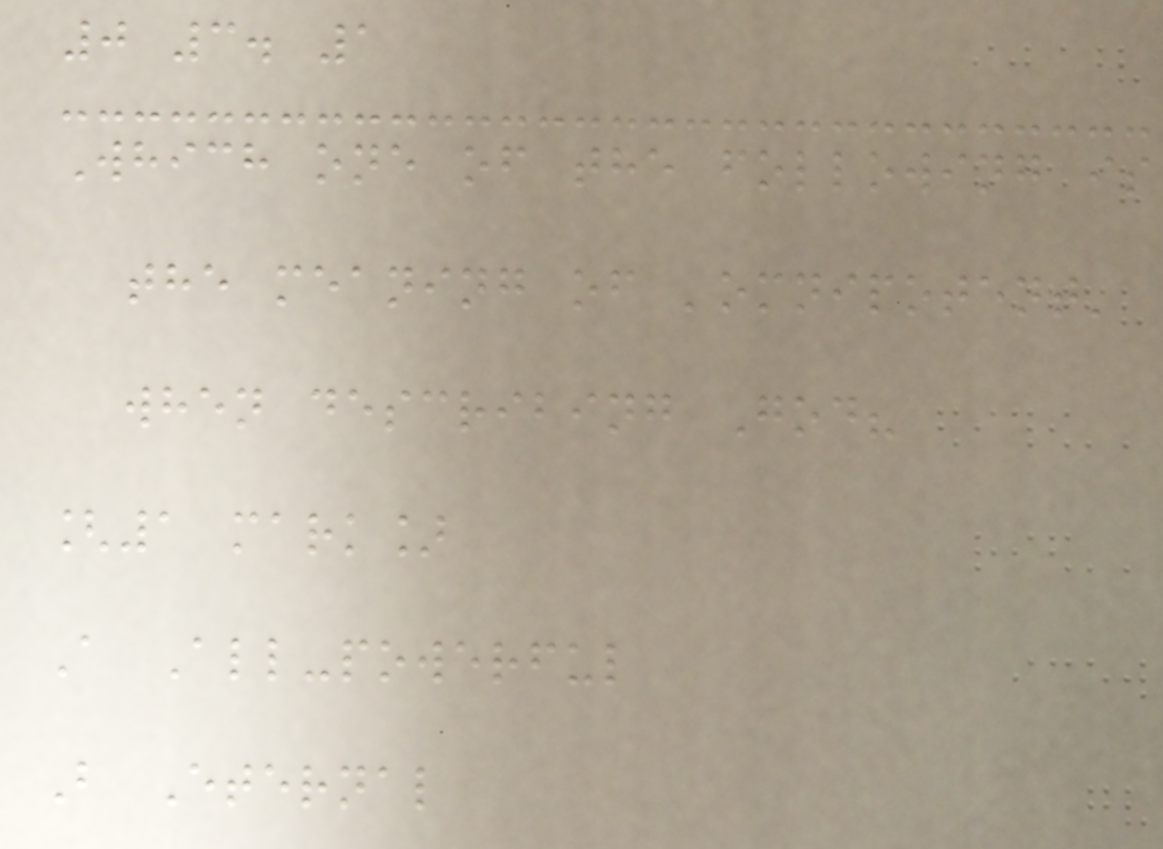0 3. 1
Which one of the following is
the meaning of 'omnipotent'
when describing God?
[1 mark]
A All-powerful
B Eternal
